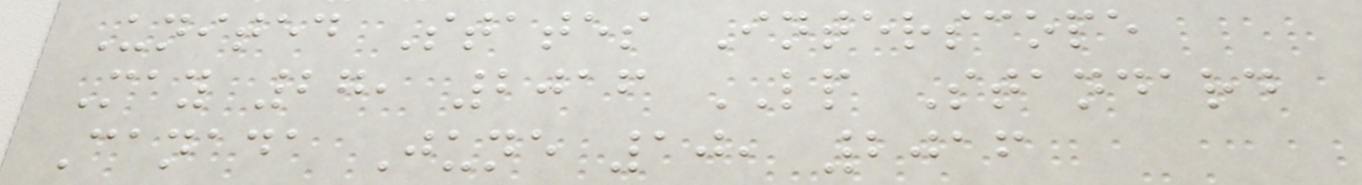United States Interscope
May 27, 2016 LP Standard
Canada June 10, 2016
